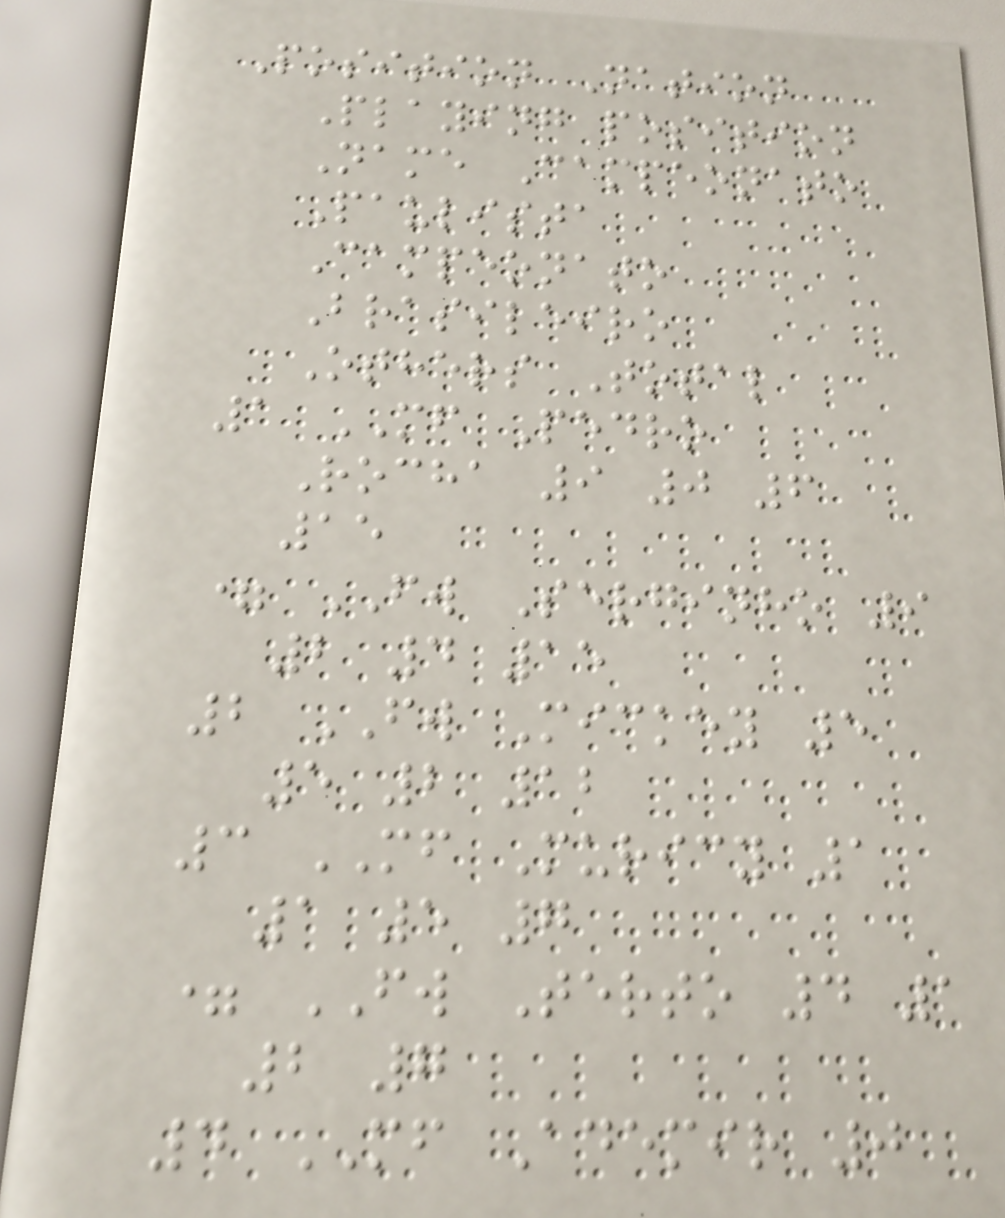Position Nation
Playing position
Name Campeonato
Paulista
Campeonato
Brasileiro
Others Total
1 MF Pedro
Rocha 9 0 6
15
= FW Serginho 9
2 4 15
2 FW Mickey 5
5 2 12
3 MF Muricy 1
1 5 7
= FW Terto 4 1
2 7
4 MF Ademir 0
